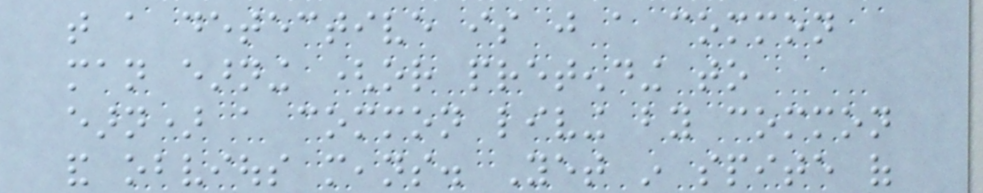that a detective is just a common
man earning (or pretending to
earn) a common living by common
and obvious means. Yet in spite of
